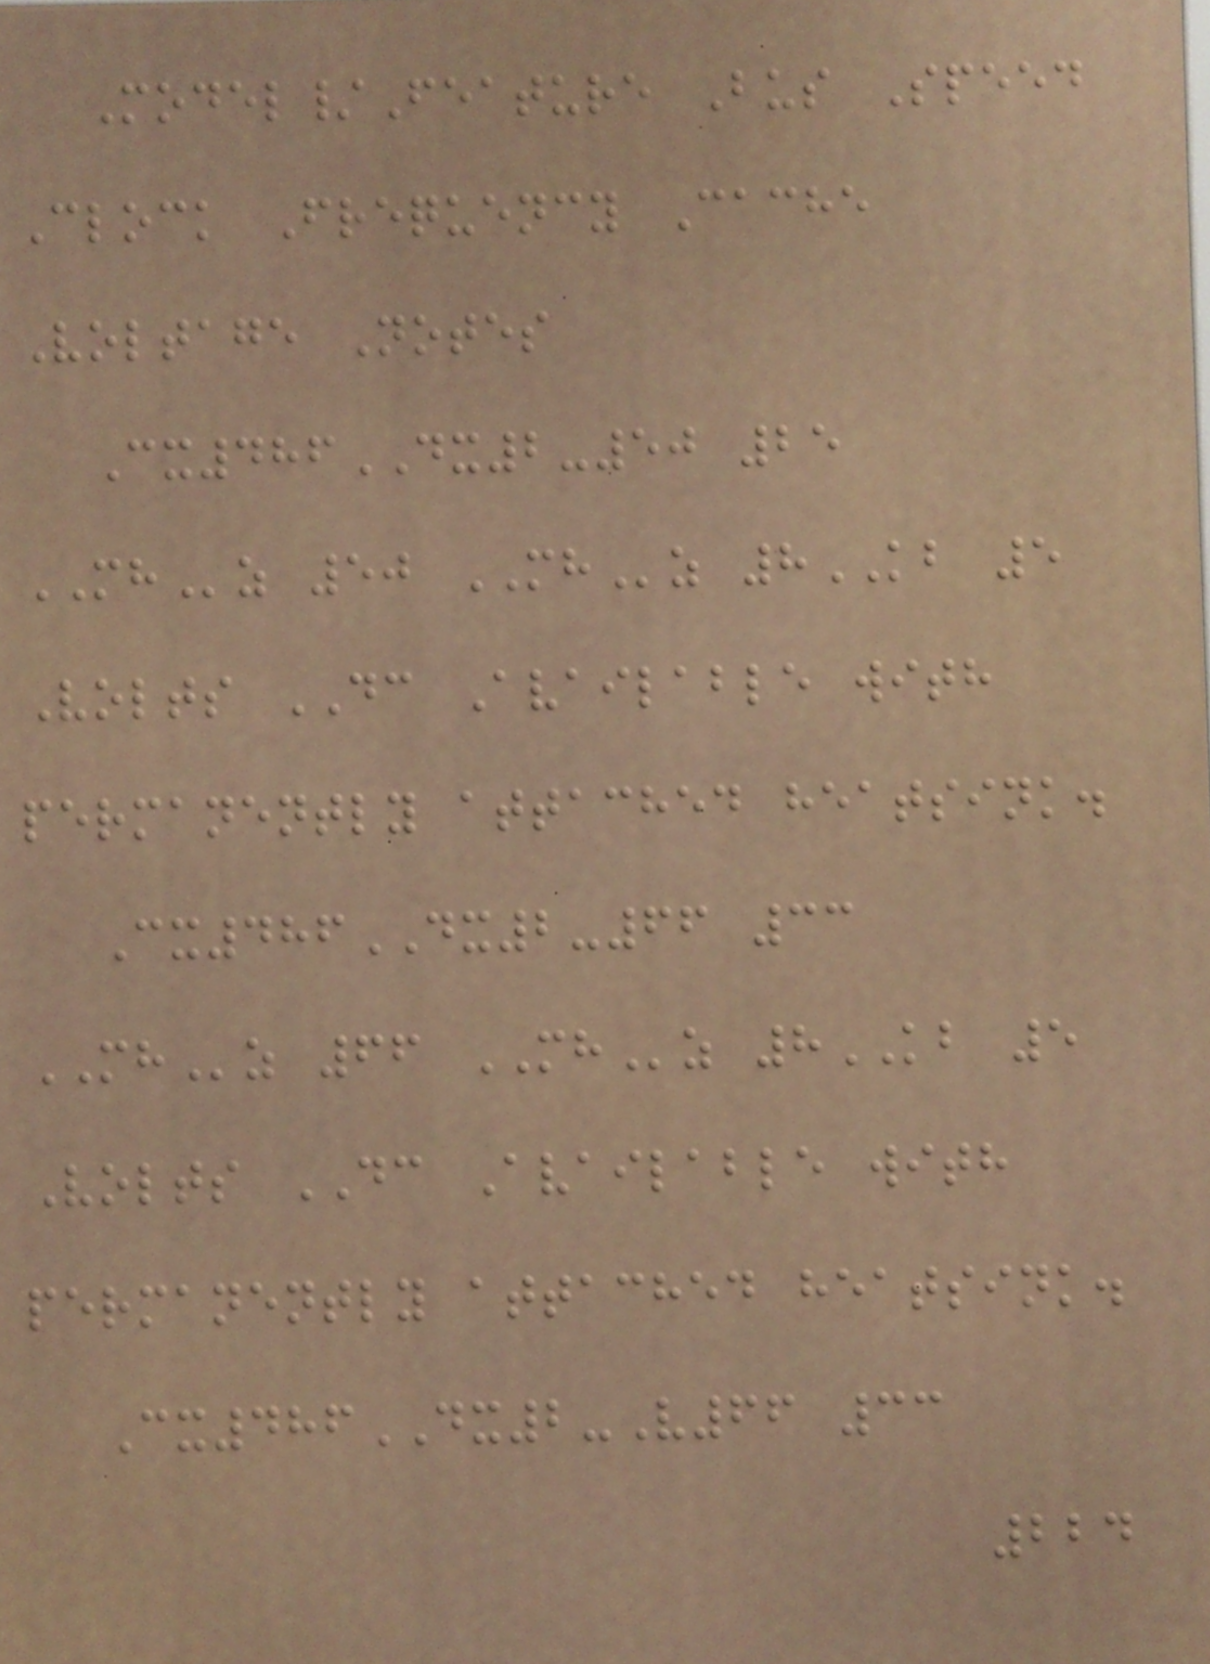Model/Feature Bus Speed
Clock Frequency Cache
Voltage Notes
Cx486DX2-50 25
MHz 50 MHz 8KB 5
Volts DC Available with
permanently attached heatsink.
Cx486DX2-66 33
MHz 66 MHz 8KB 5
Volts DC Available with
permanently attached heatsink.
Cx486DX2-V66 33
224
